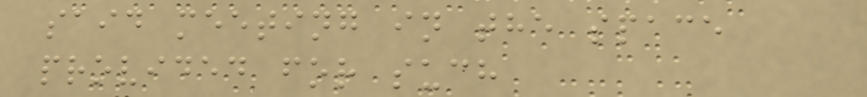said meeting in the space
provided for such
